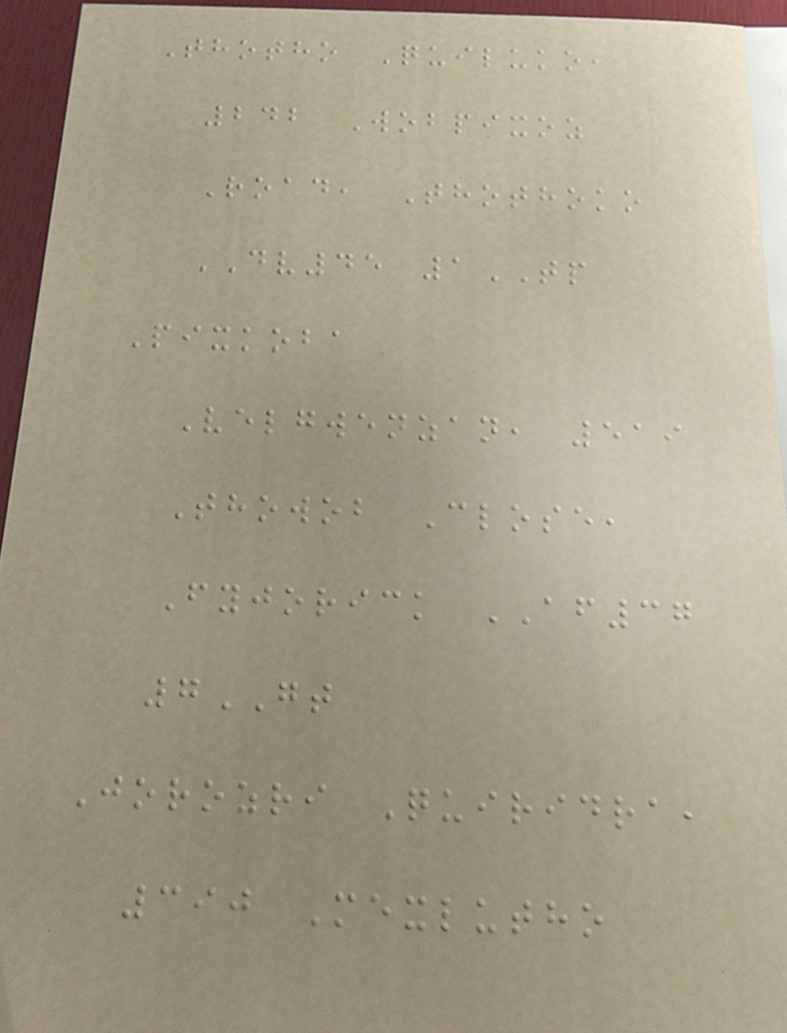Thotho Quiluko,
242 Wobpixoz
Road, Thothoko
DV45 1TP
Pixkoba
Velgwenzan, 519
Thowob Close,
Fyjorick AF37
7GT
Jorozri Quiridra,
390 Mexlutho
